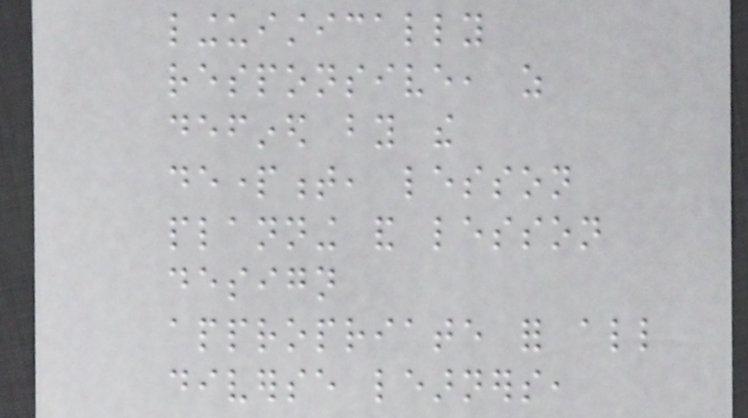linguistically
responsive, as
defined by the
department, lesson
planning and lesson
design
appropriate for all
diverse learners,
